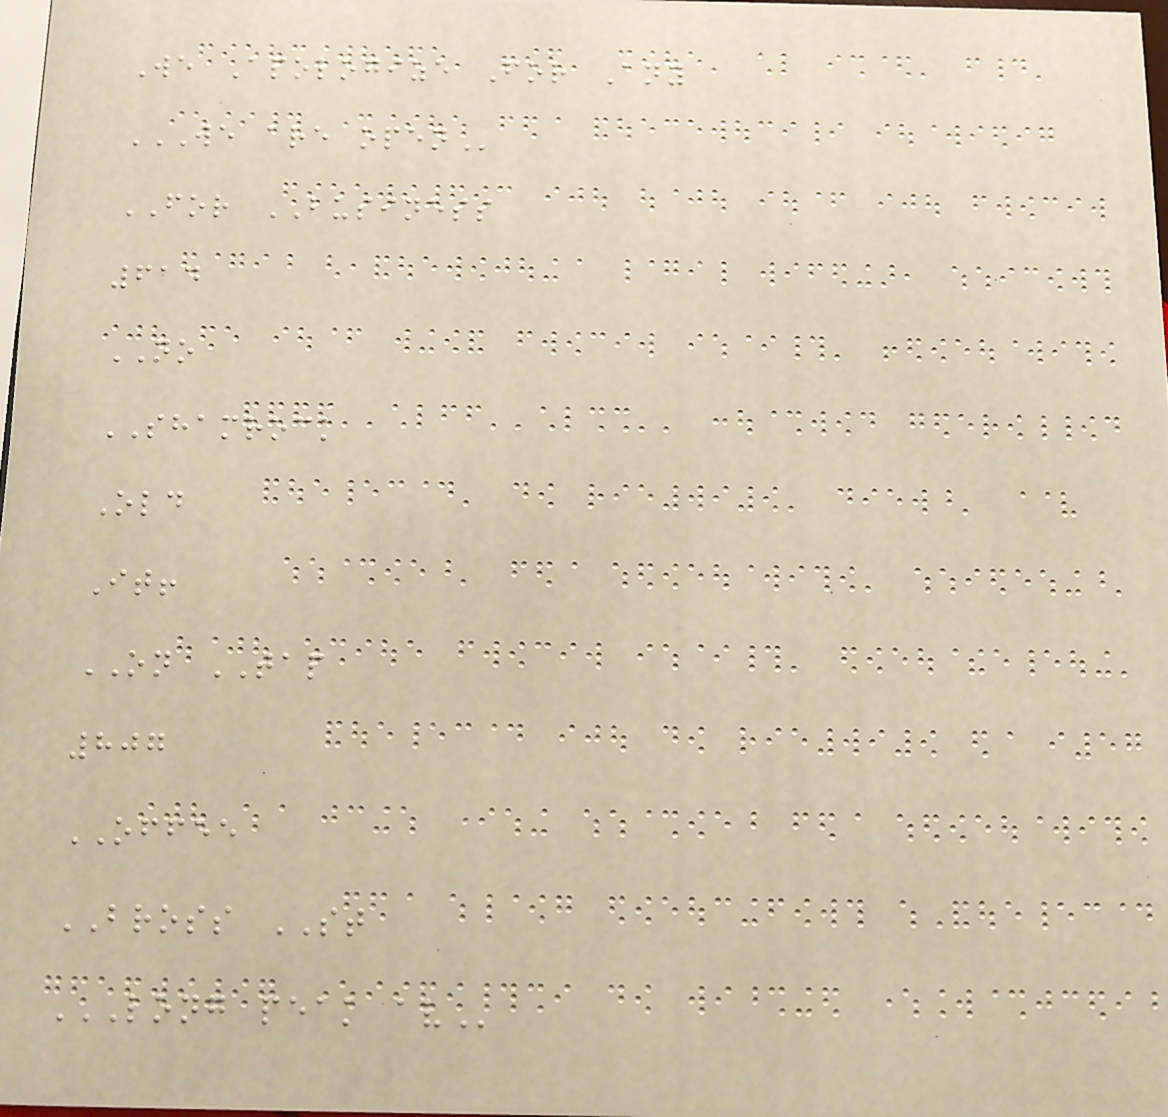We Apologize For Any
WE ARE OPEN
FOR BUSINESS
614
NO
SHAMROCK
Old
It!
ON TAP
807
OFFEE
BROSS ST
LONG PEAK AV
